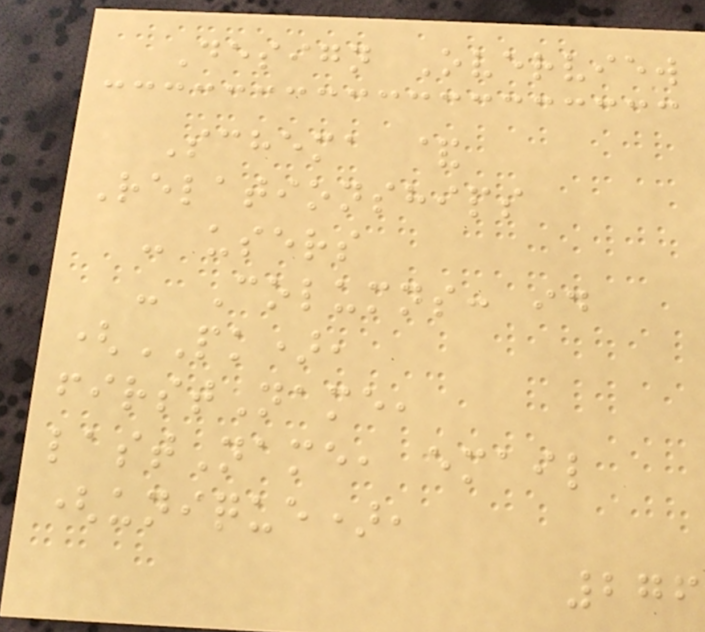Design Overview
Schema &
Relationships
- users
- Columns: id
(PK),
firstName,
lastName, email
(unique),
276
